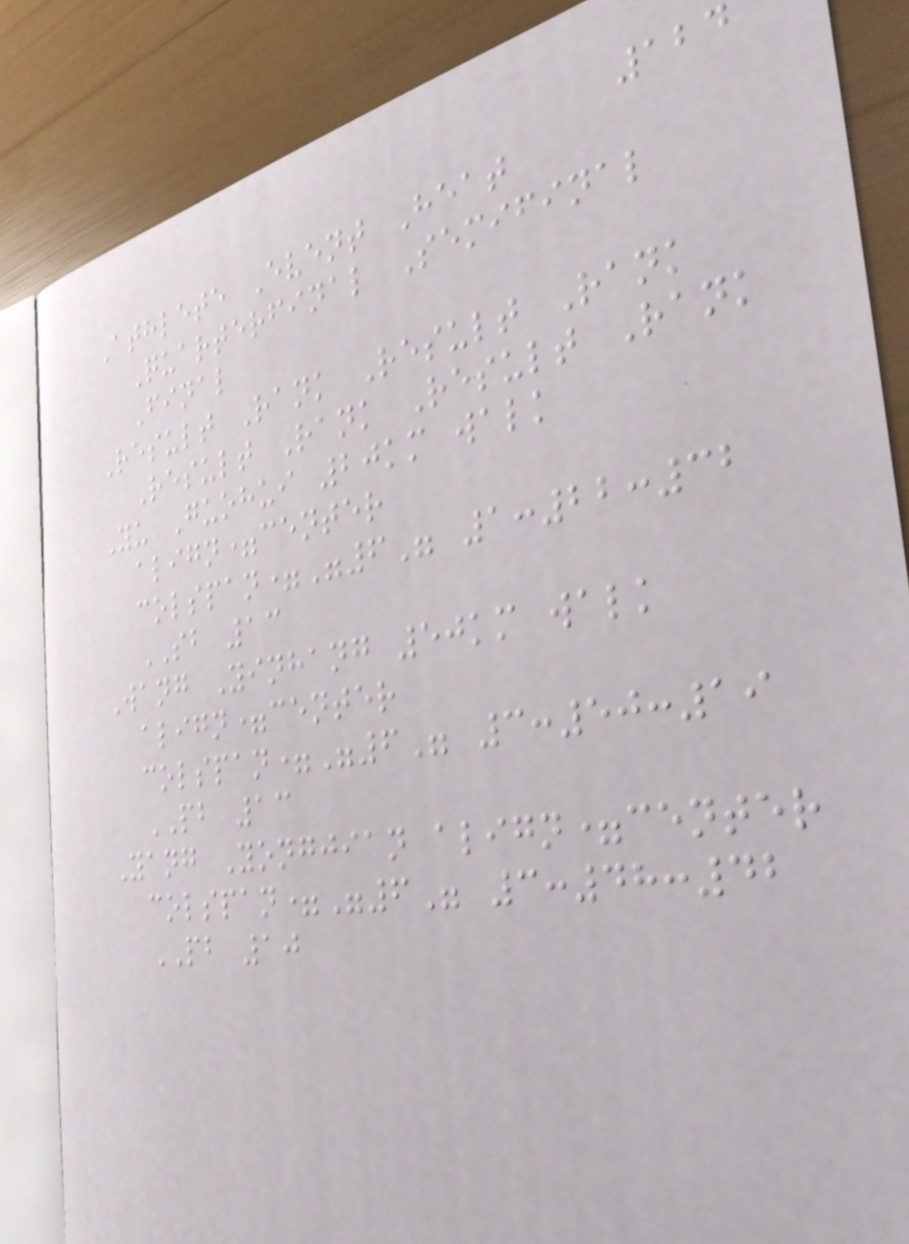124
Athlete Event Heat
Quarterfinal Semifinal
Final
Result Rank Result Rank
Result Rank Result Rank
Yu Guohui 20km walk
align=center
colspan="6" 1:22:32
SB 13
Wang Yinhang 50km walk
align=center
colspan="6" 3:50:19
PB 13
Yang Yongjian align=center
colspan="6" 3:48:42
PB 10
